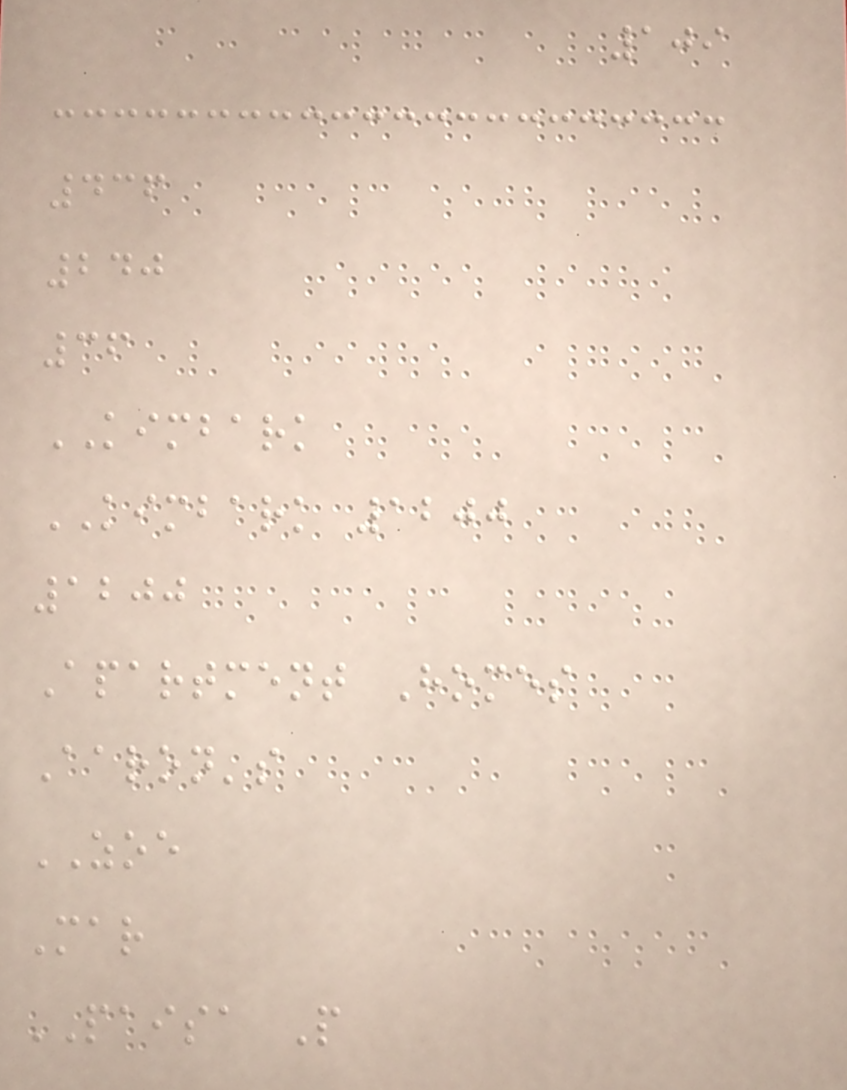109
436
240
36
KIMBARK
KIMBARK 1200
1200
Apartment Homes
Aaron's
ZOE
Mar
PAISA P
